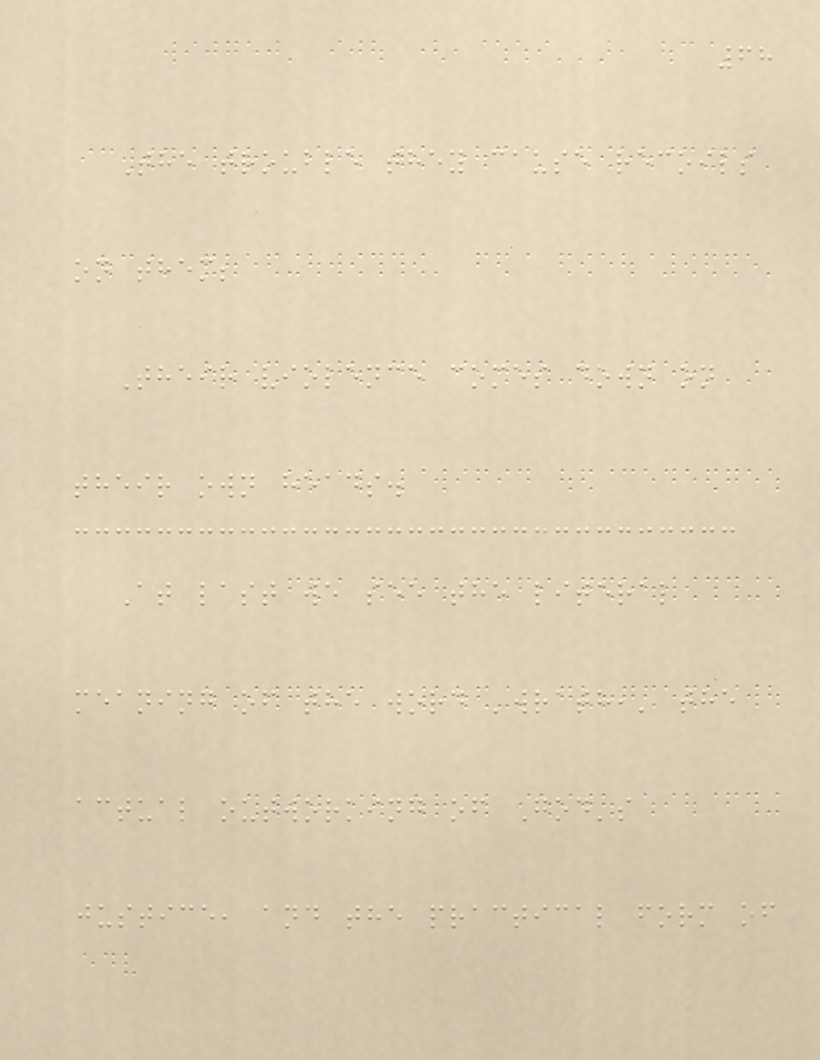68
The trouble they cause recoils
on them;
Their violence comes down on
their own heads.
At last we see the literal
meaning of the word 'wrath,' the
actual outworking of God's
justice, and the practical form of
